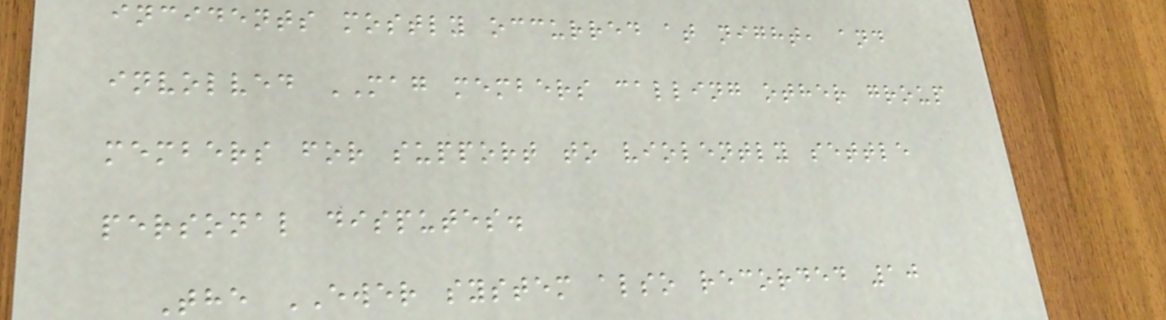incidents mostly occurred at night, and
involved MAG members calling other group
members for support to violently settle
personal disputes.
The EWER system also recorded 10
